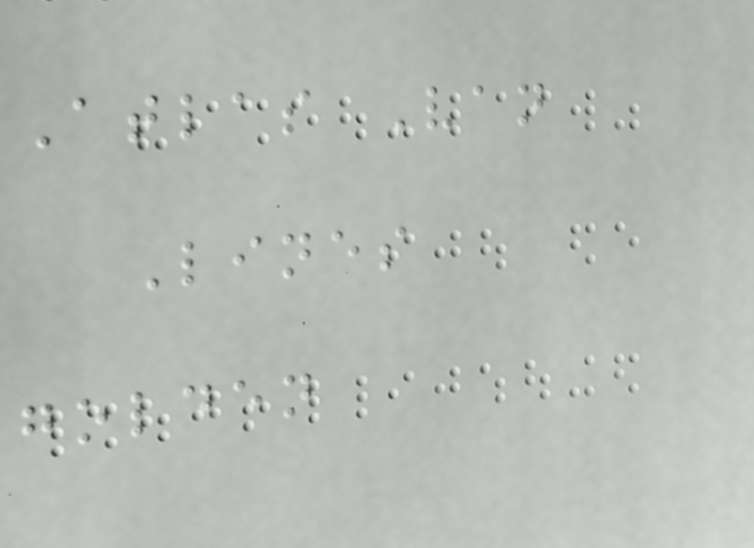Atlas Van
Lines
golden
